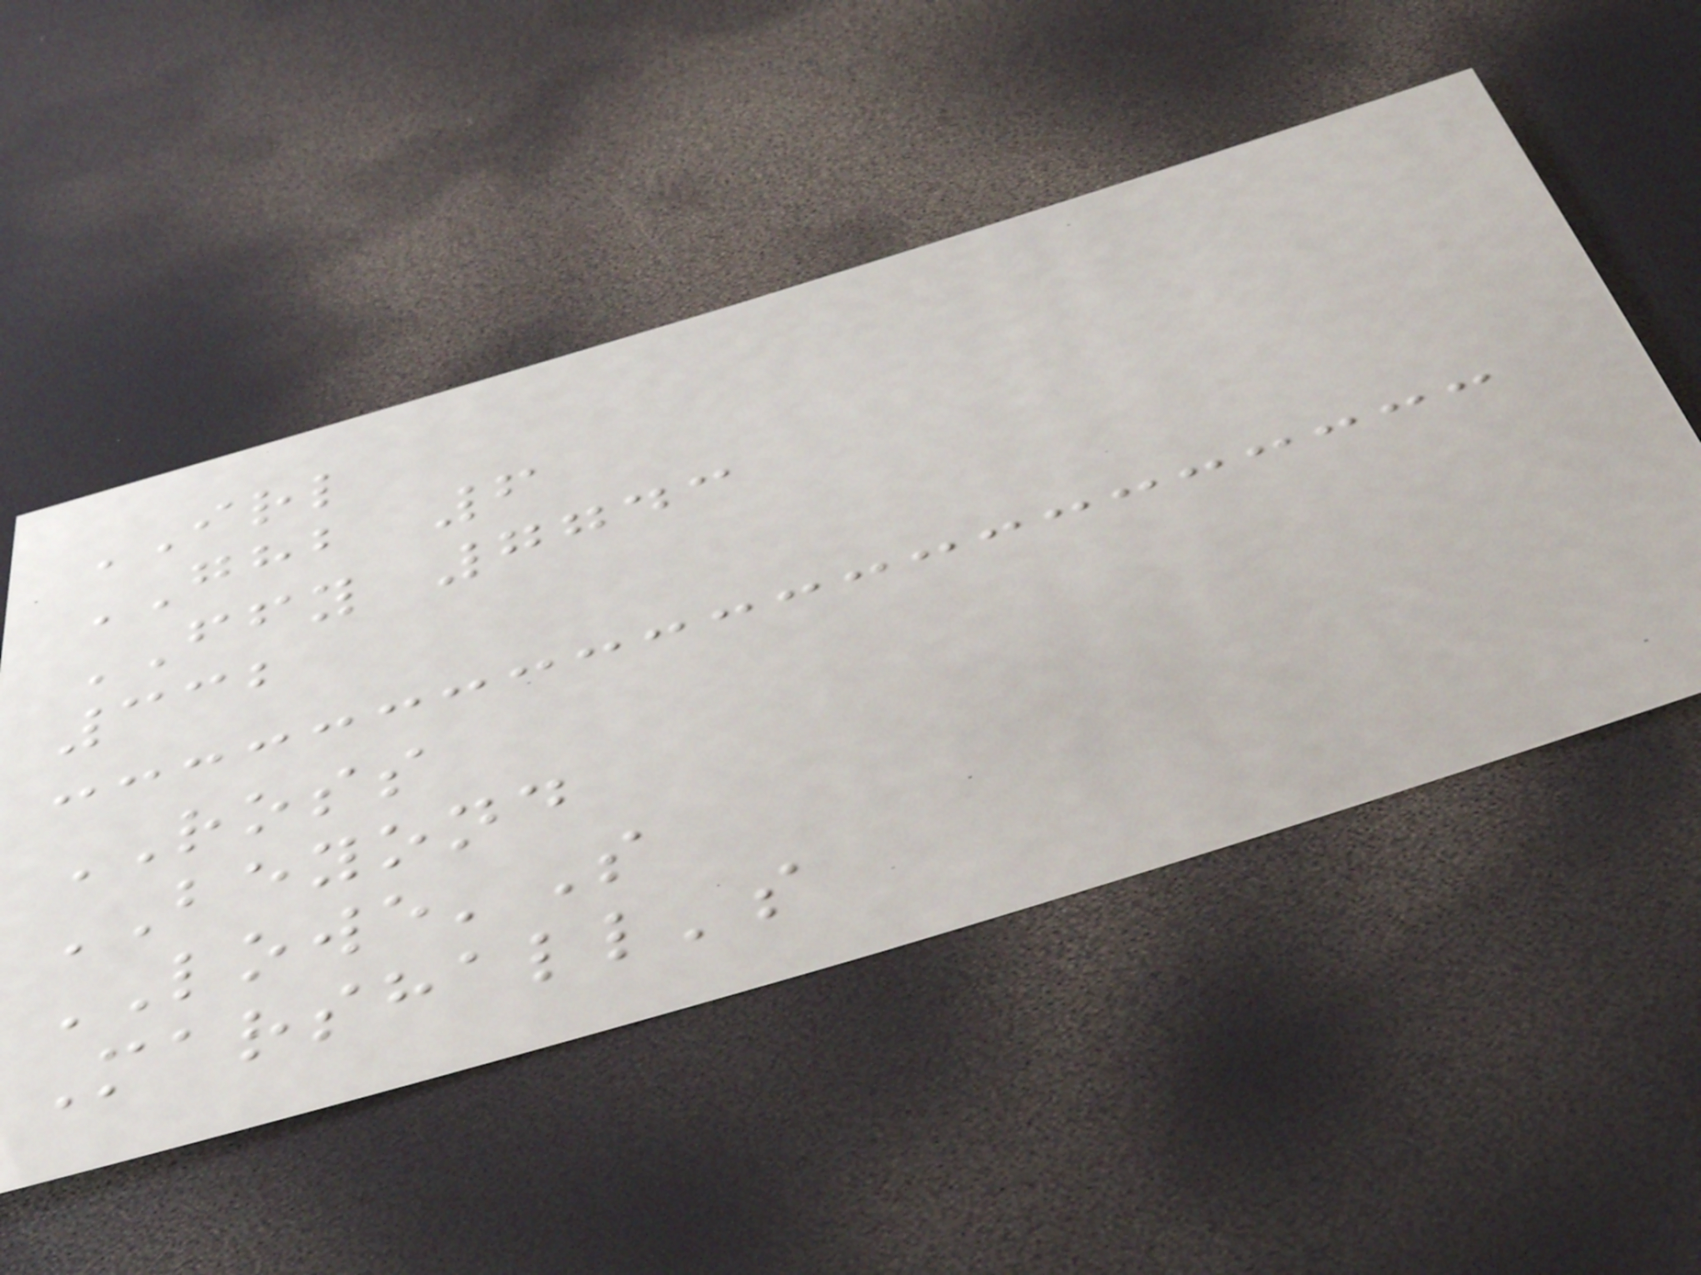IRL
GHB 6
FFY 7743
332
ROSS
BEYOND
LOWE'S
Marshall's
